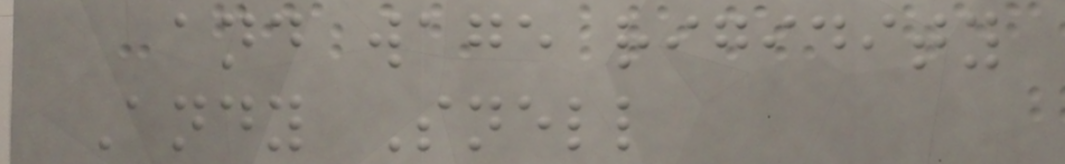and wage rigidity
Andy Snell
